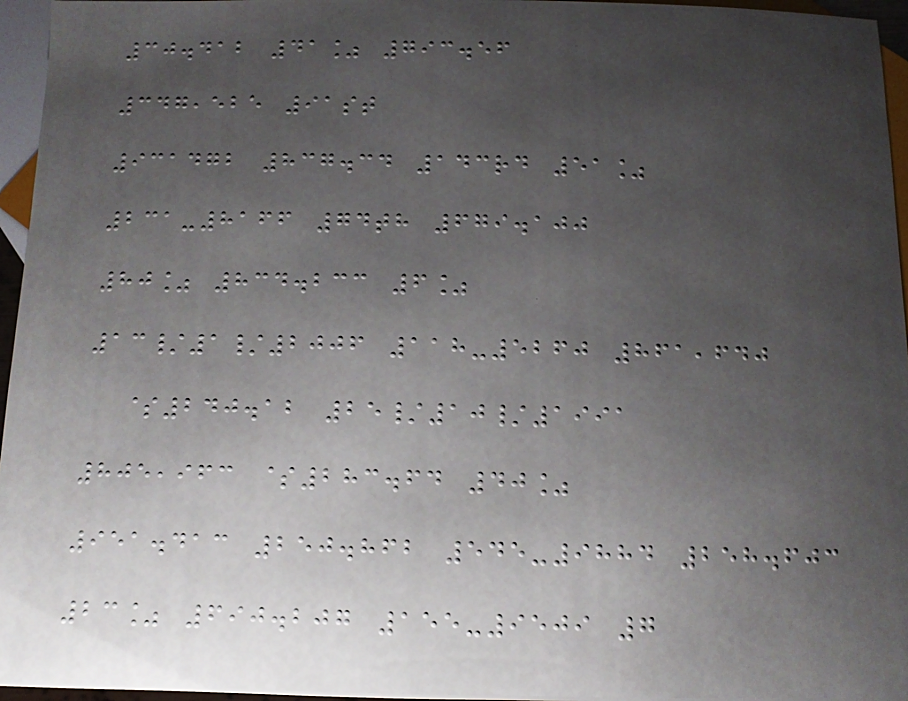30.412 41% 793.56
347,525 91st
931472 837.34 143rd 51%
231-8166 74th 679.100
80% 834.233 6%
13/1/2006 118-5260 861,640
$240.12 25/10/1991
805,963 $283.64 40%
951.413 250.862 545-9884 258.603
23% 690.207 155-9509 7
